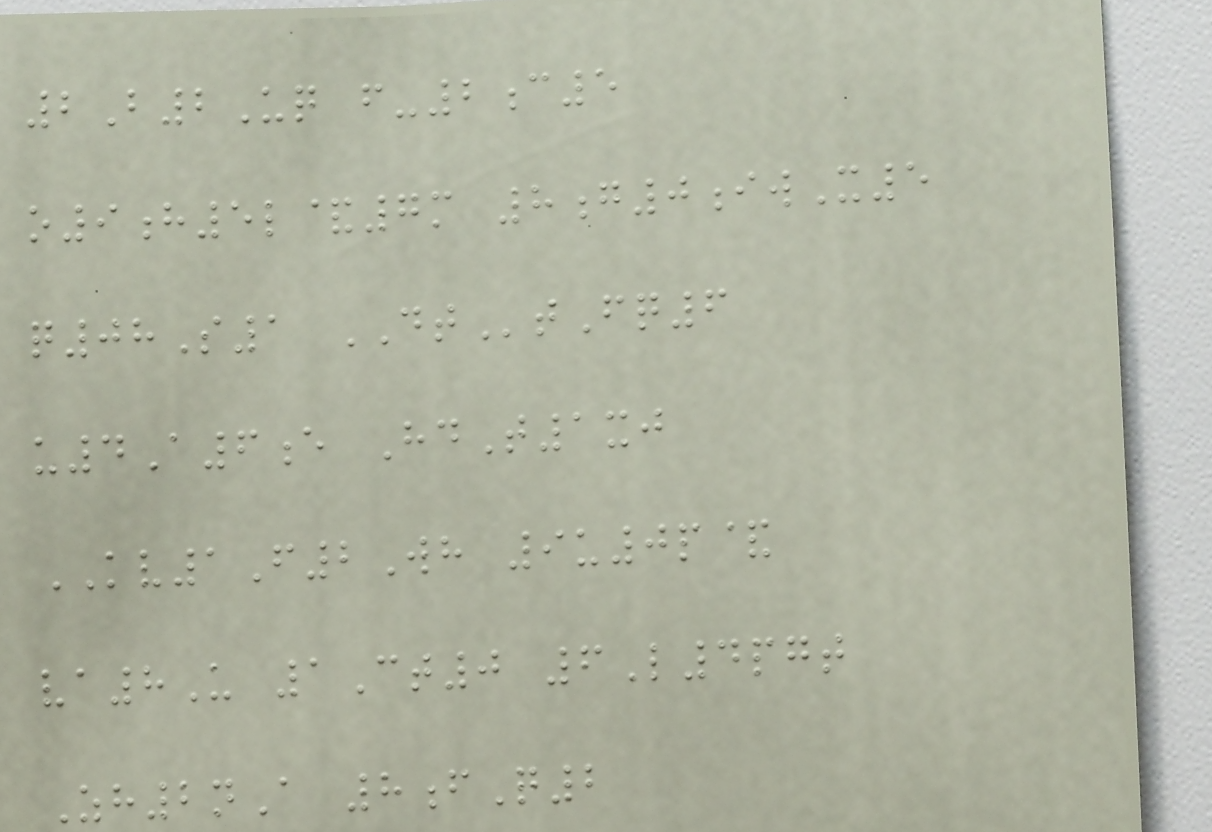2B2Uq f-2c5
o9h5l&7m 8g0iwX5
q08S1 DTtFq6
u4A6e HdT1xj
KV1F2Wh 9u0p&
va8U 1Ct0 6L4pgt
Zh2nA 8fQ2
